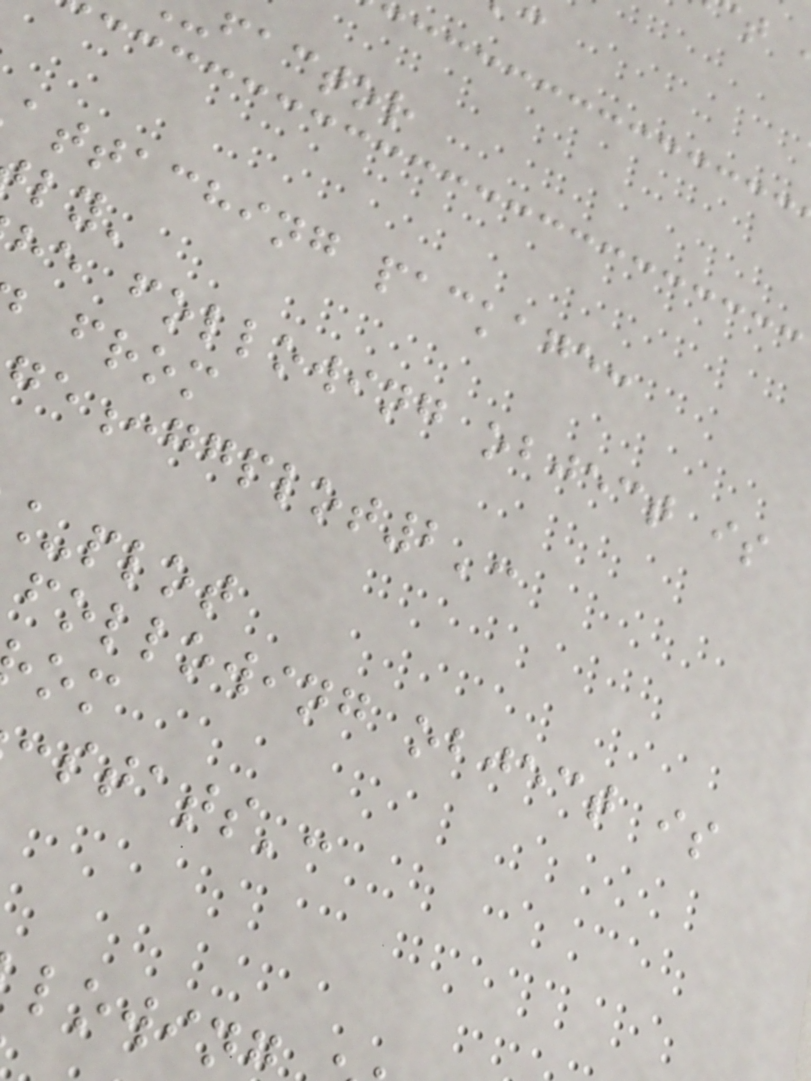factor
attaching package:
he following object is
from
ge:ggplot2':
plot
following object is
:stats':
